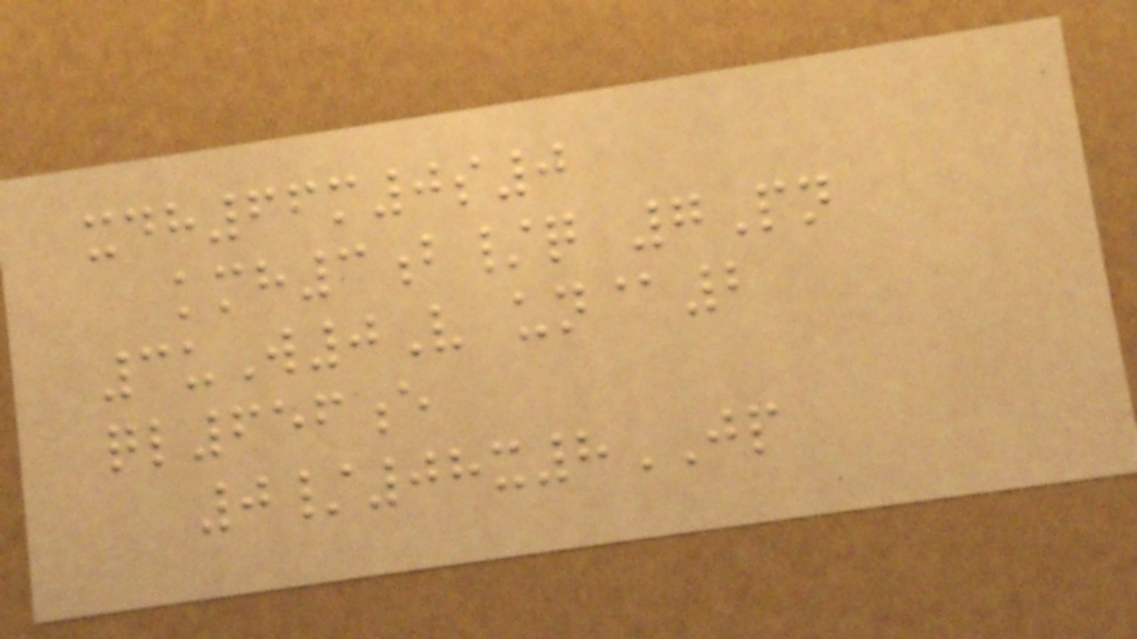xdh66m0s0
kmh3b/q 7Pn
3uW0V un@2
ql656e
0/08x8JP
